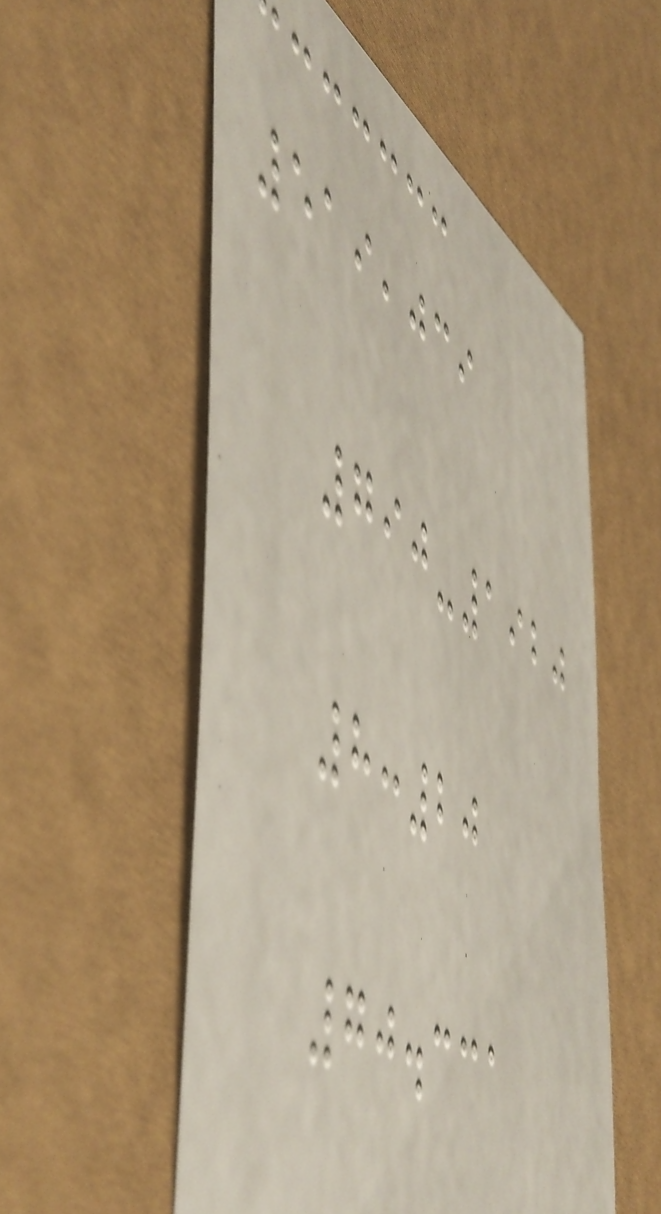519,039
790-1920
8:20
70.331
